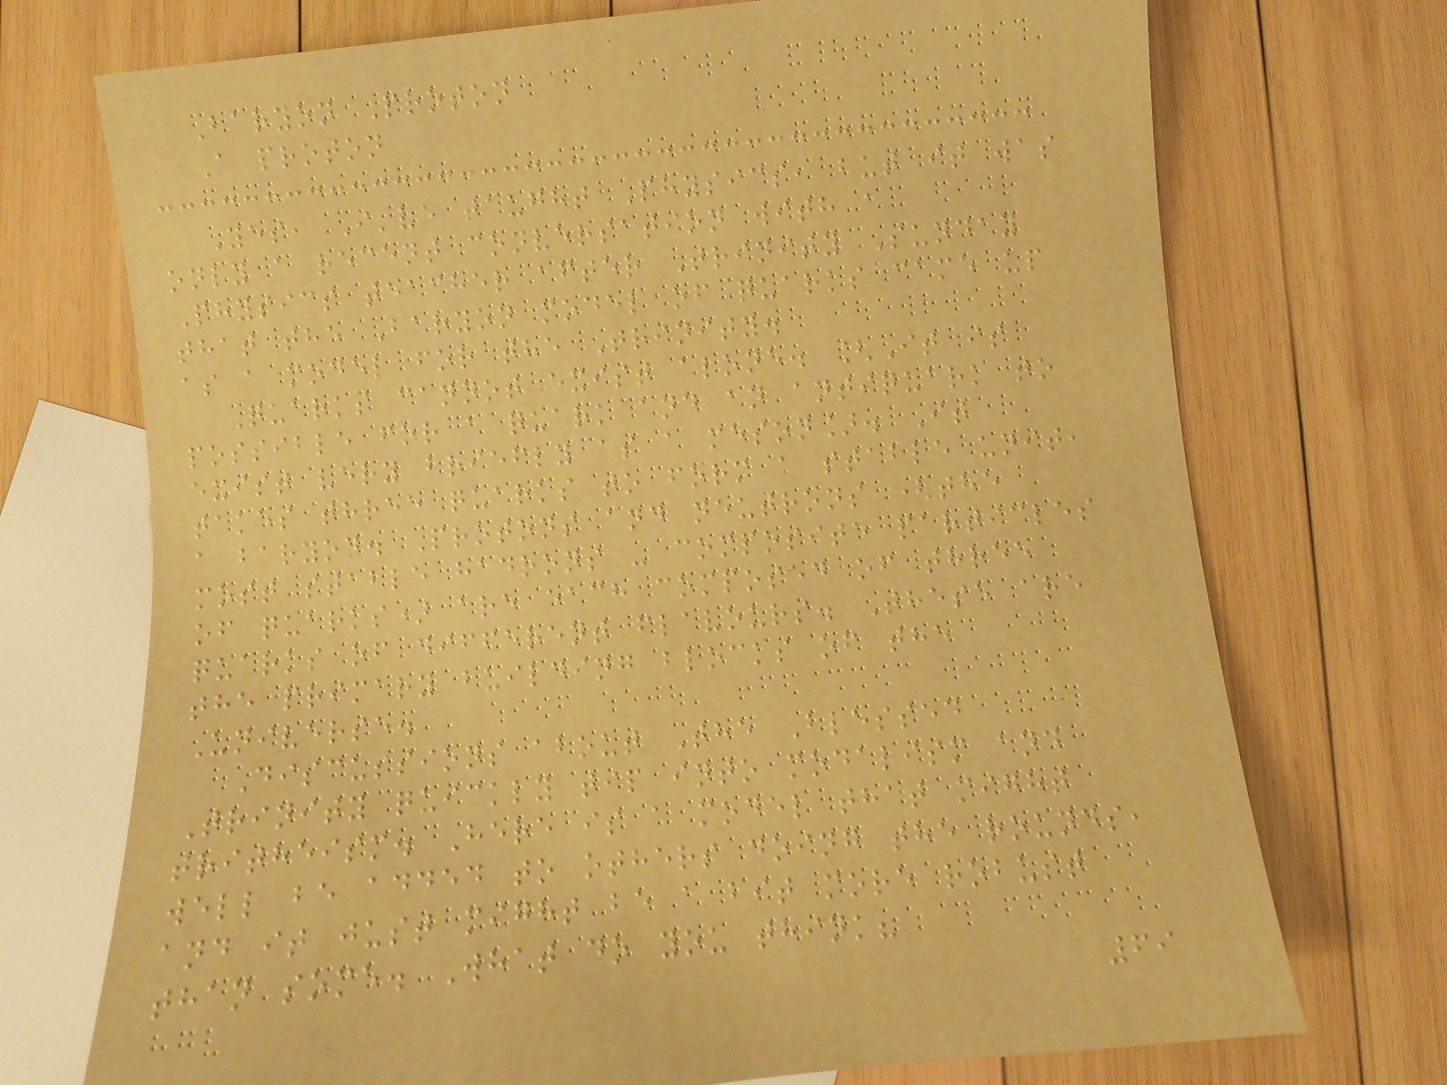Baryon Proton
A proton
Yes, I've taught Physics, but it was
only a recent conversation with a
Physics teacher after Trinity Sunday
that the Baryon model of quarks came up
as a model for the Trinity.
Quarks cannot exist alone. [It is
possible for a quark and an antiquark to
exist very briefly as a meson]. It
takes three quarks to form a stable unit,
a baryon. Protons and neutrons (the
most stable hadrons - composite particles
of quarks) are each composed of three
quarks of different flavours. These are
the primary building blocks of the
Universe.
Discussions about The Blessed
Trinity quickly tip into modalism and
tritheism. Here is a model that might
well be added to others doing the rounds,
and it just might be a bit more robust
than some. What do you think?
69
